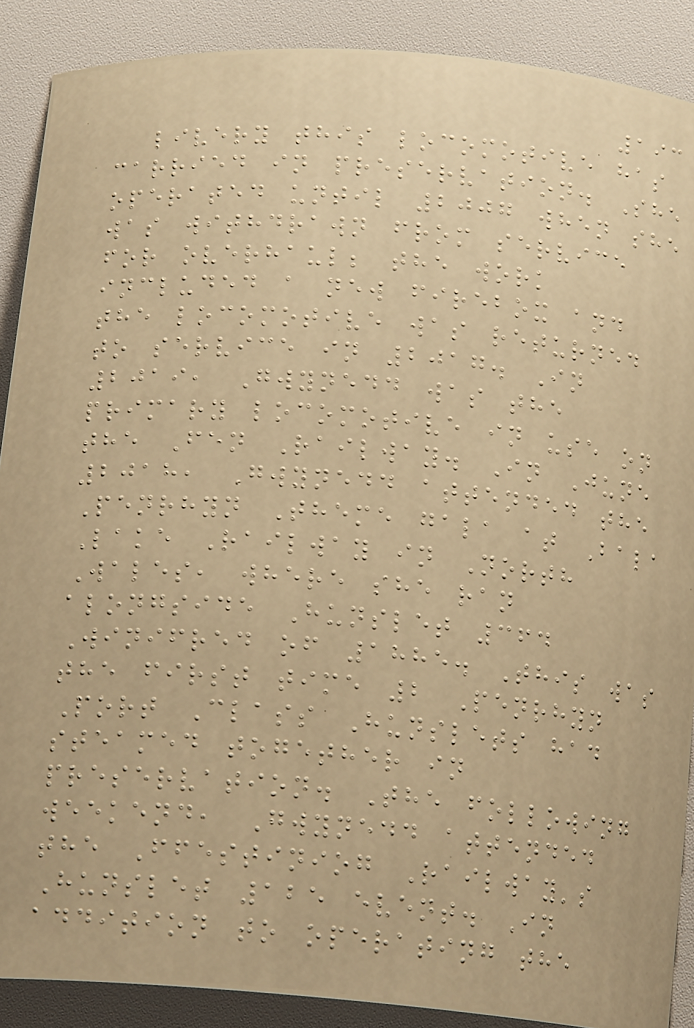193
livery this locomotive has
carried in preservation. She
operated until 2007 when she
was withdrawn from service
for overhaul; the work
included a new firebox and
the locomotive was returned
to service in 2017. In
2019, Gwynedd was the
primary locomotive in use on
the Fen Railway. In June
2018, Gwynedd attended the
Penrhyn Theme gala at Bala
Lake Railway in North
Wales, where she ran
alongside Hunslet 364
Winifred of 1885. This was
the first time 2 Penrhyn
Port Class Hunslets had
steamed together in
preservation. The following
weekend, Gwynedd attended
the Ffestiniog Railway's
Hunslet 125 event. In
addition to operating the
